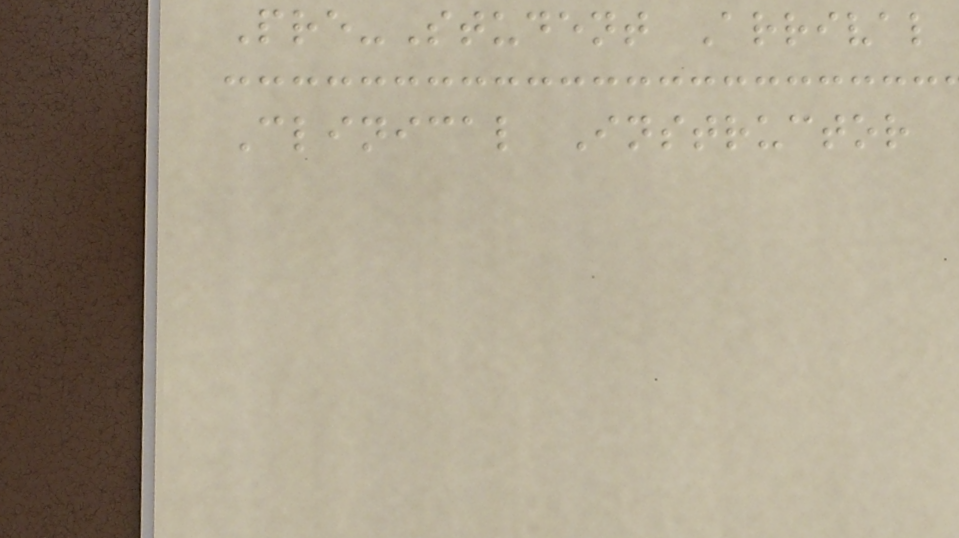Pre-Student Arrival
Clinical Instructor
